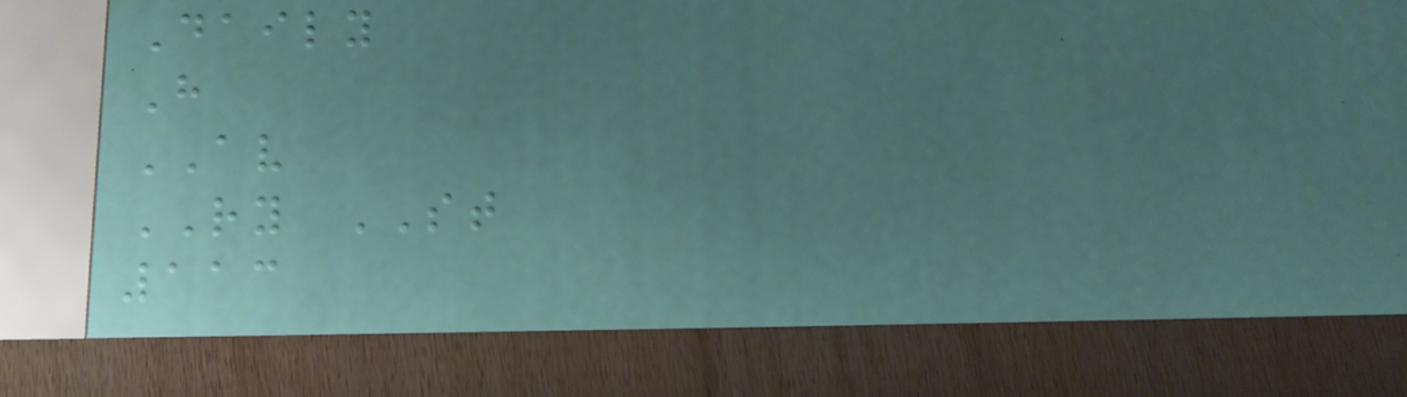Daily
H
AV
RY ST
113
